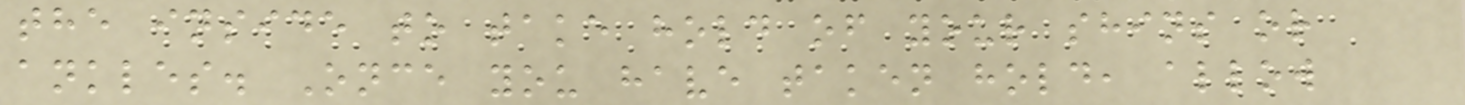the inside to take hold of your shins or
ankles. Once you have taken hold, allow
